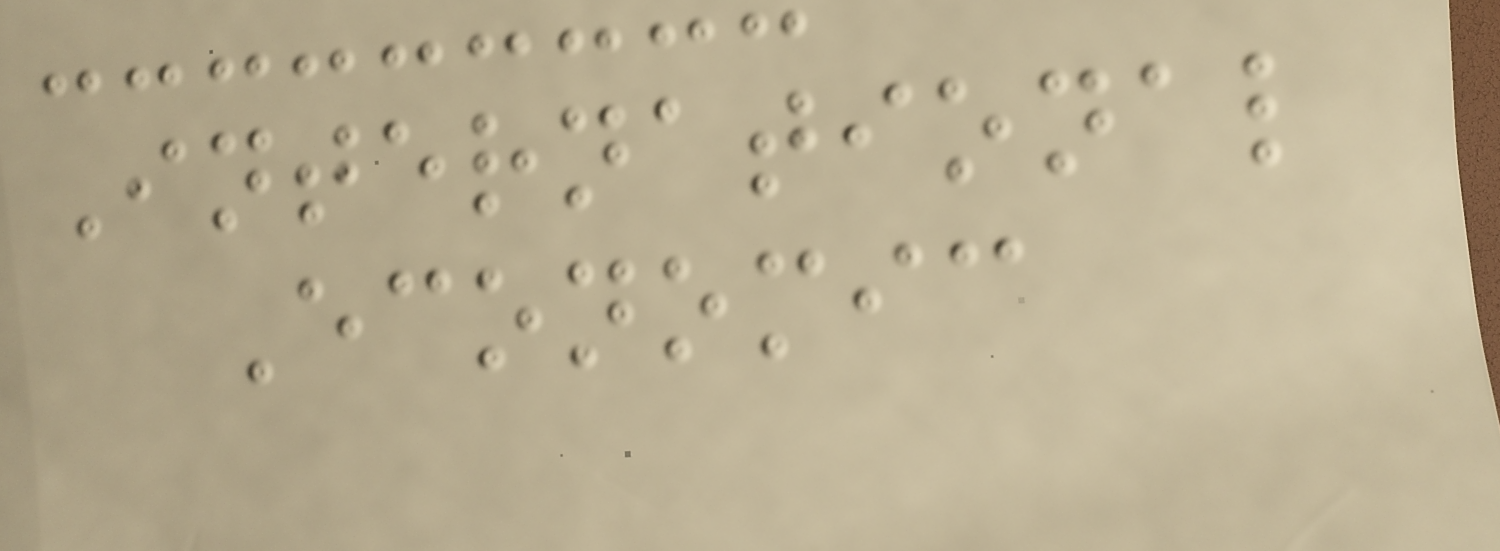International
Economic
